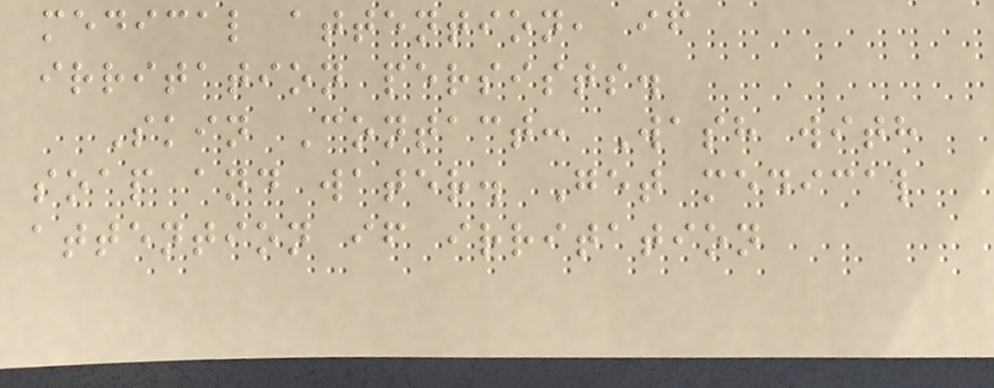medical attention, if
irritation persists.
Skin Contact: Wash with
soap and water. Get medical
attention if irritation
